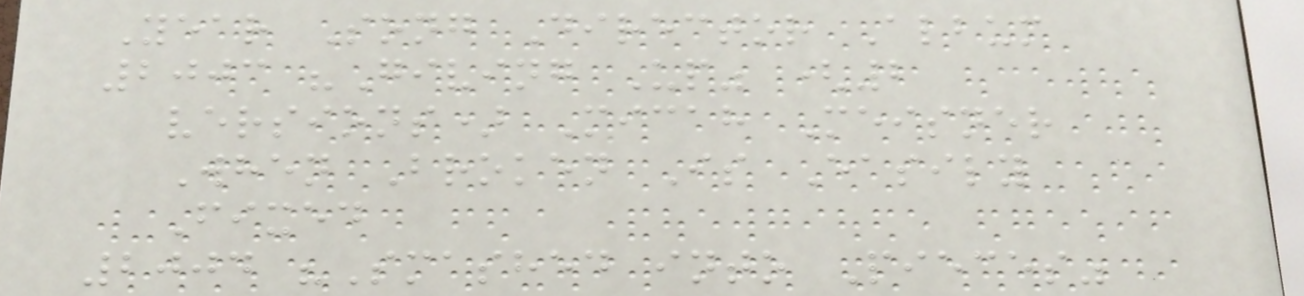Year Song Director Album
2003 "Giving Up" (2
versions) Micah Meisner
When Broken Is Easily
Fixed
2004 "Smashed into Pieces"
